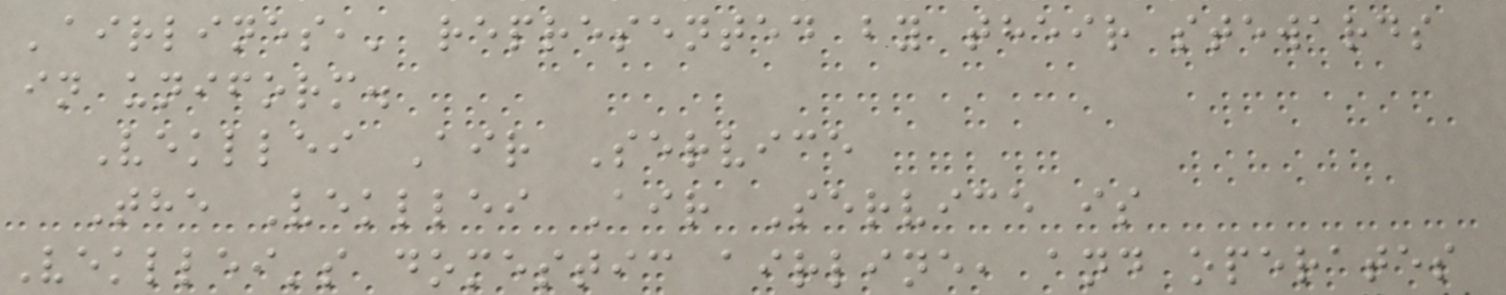'airlines,' represented by their stewards
in uniform.
Vekllei Air Service
The Vekllei Air Service is
Vekllei's domestic airline, and operates
